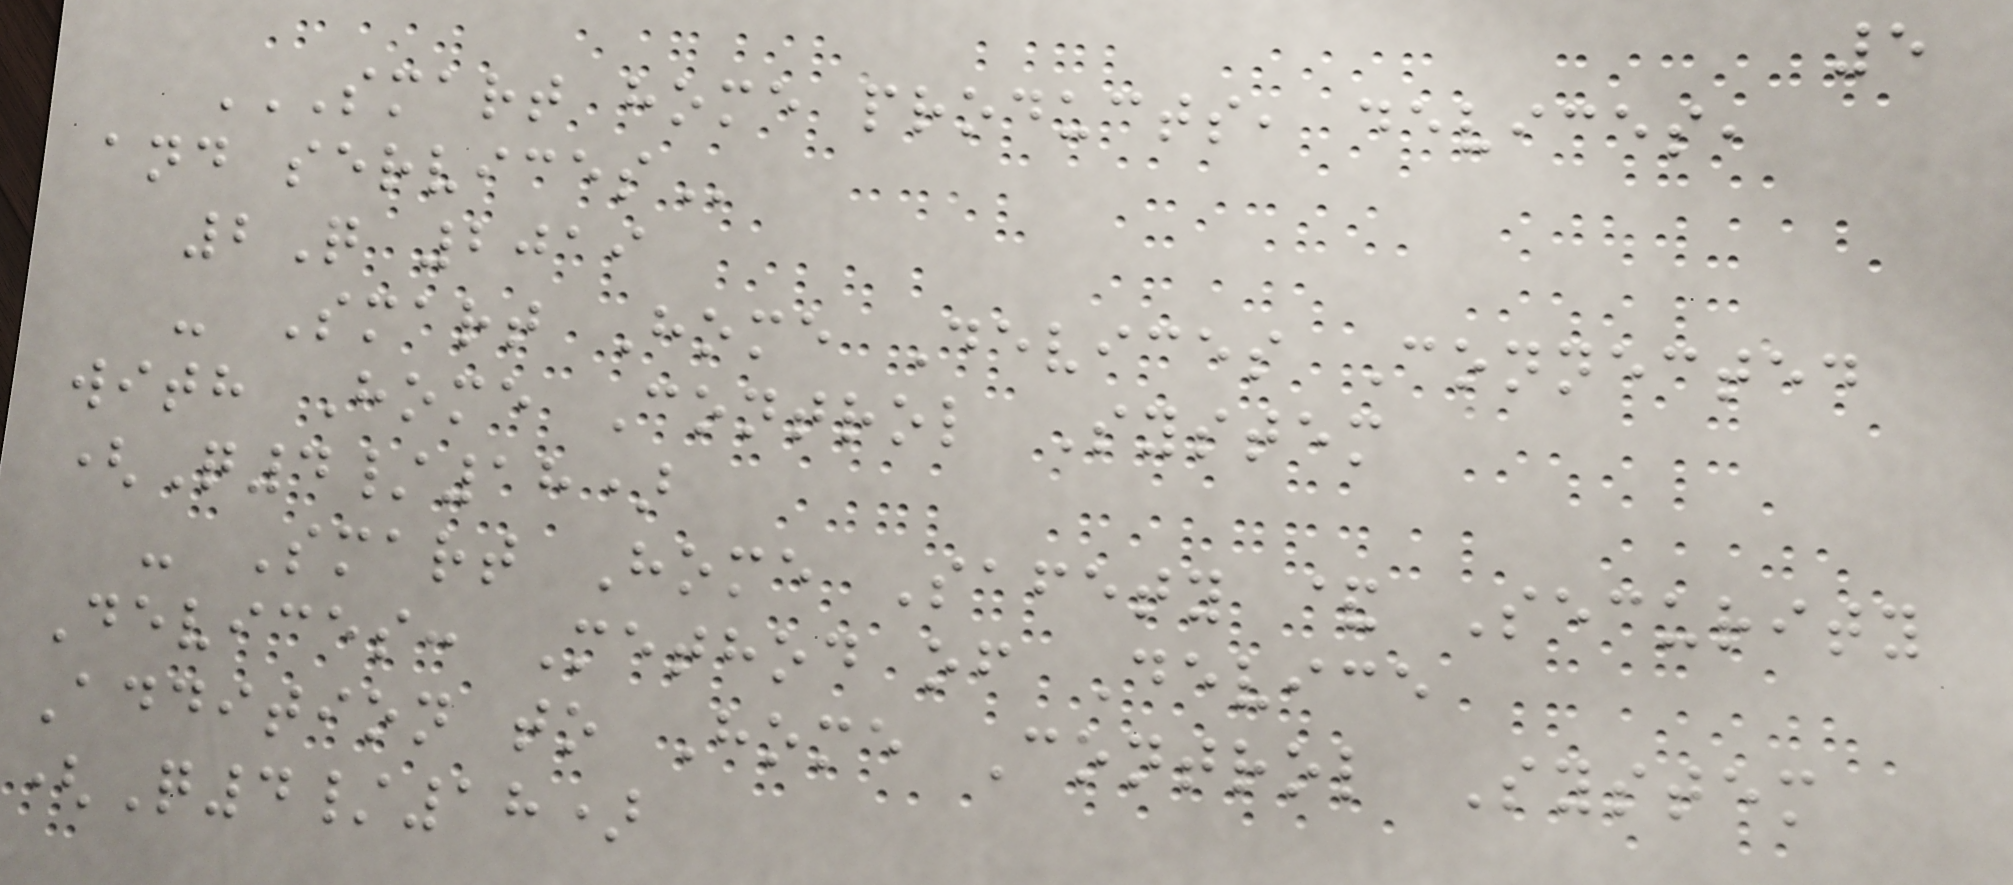5
SMART HOME PRODUCTS, DEVICES,
AND SERVICES
2Q 2019
- Smart Home Devices Connected
with Home Control System
(Q4/18)
- Smart Home Safety & Security
Devices: Method of Device
Addition to Home Control System
(Q4/18)
